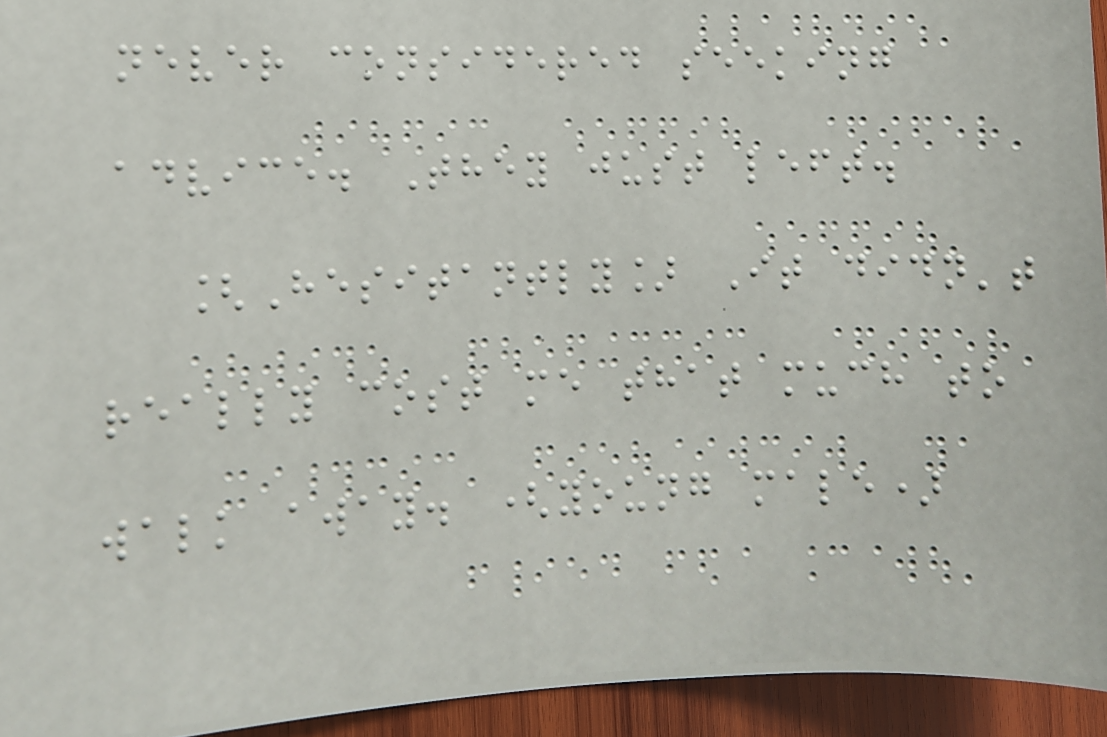never considered seeking
advice. They just left.
[Hesitantly] It didn't
really cost me that much to
walk away. (young male)
